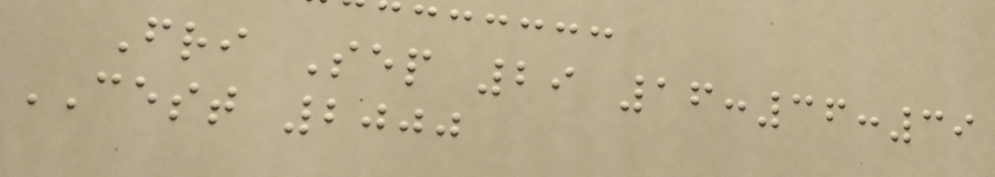Fri Sep 29 16:36:39
CEST 2000
